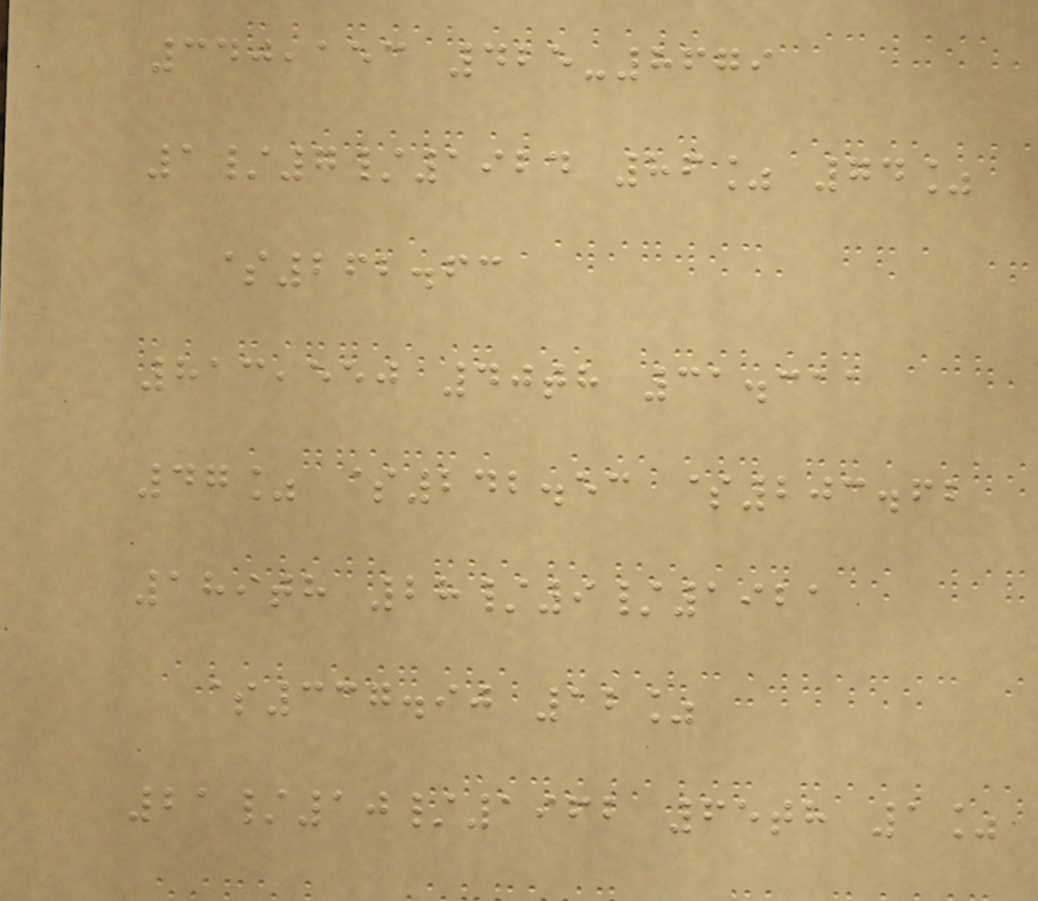340,153 425-8679
1/7/1924 86% 74%
$262.63
813,550 40th 31.311
47% $242.53 $203.62
189th 28/9/1921
$337.90 12%
21/10/1962 65th 1%
